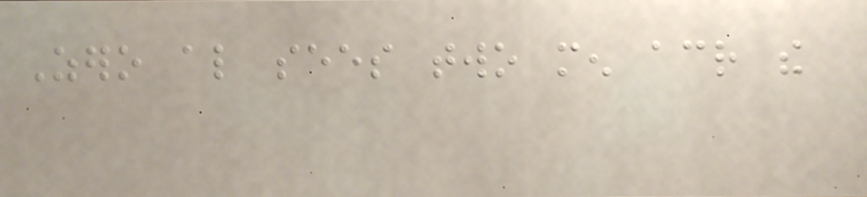Zero also sees two men across the
